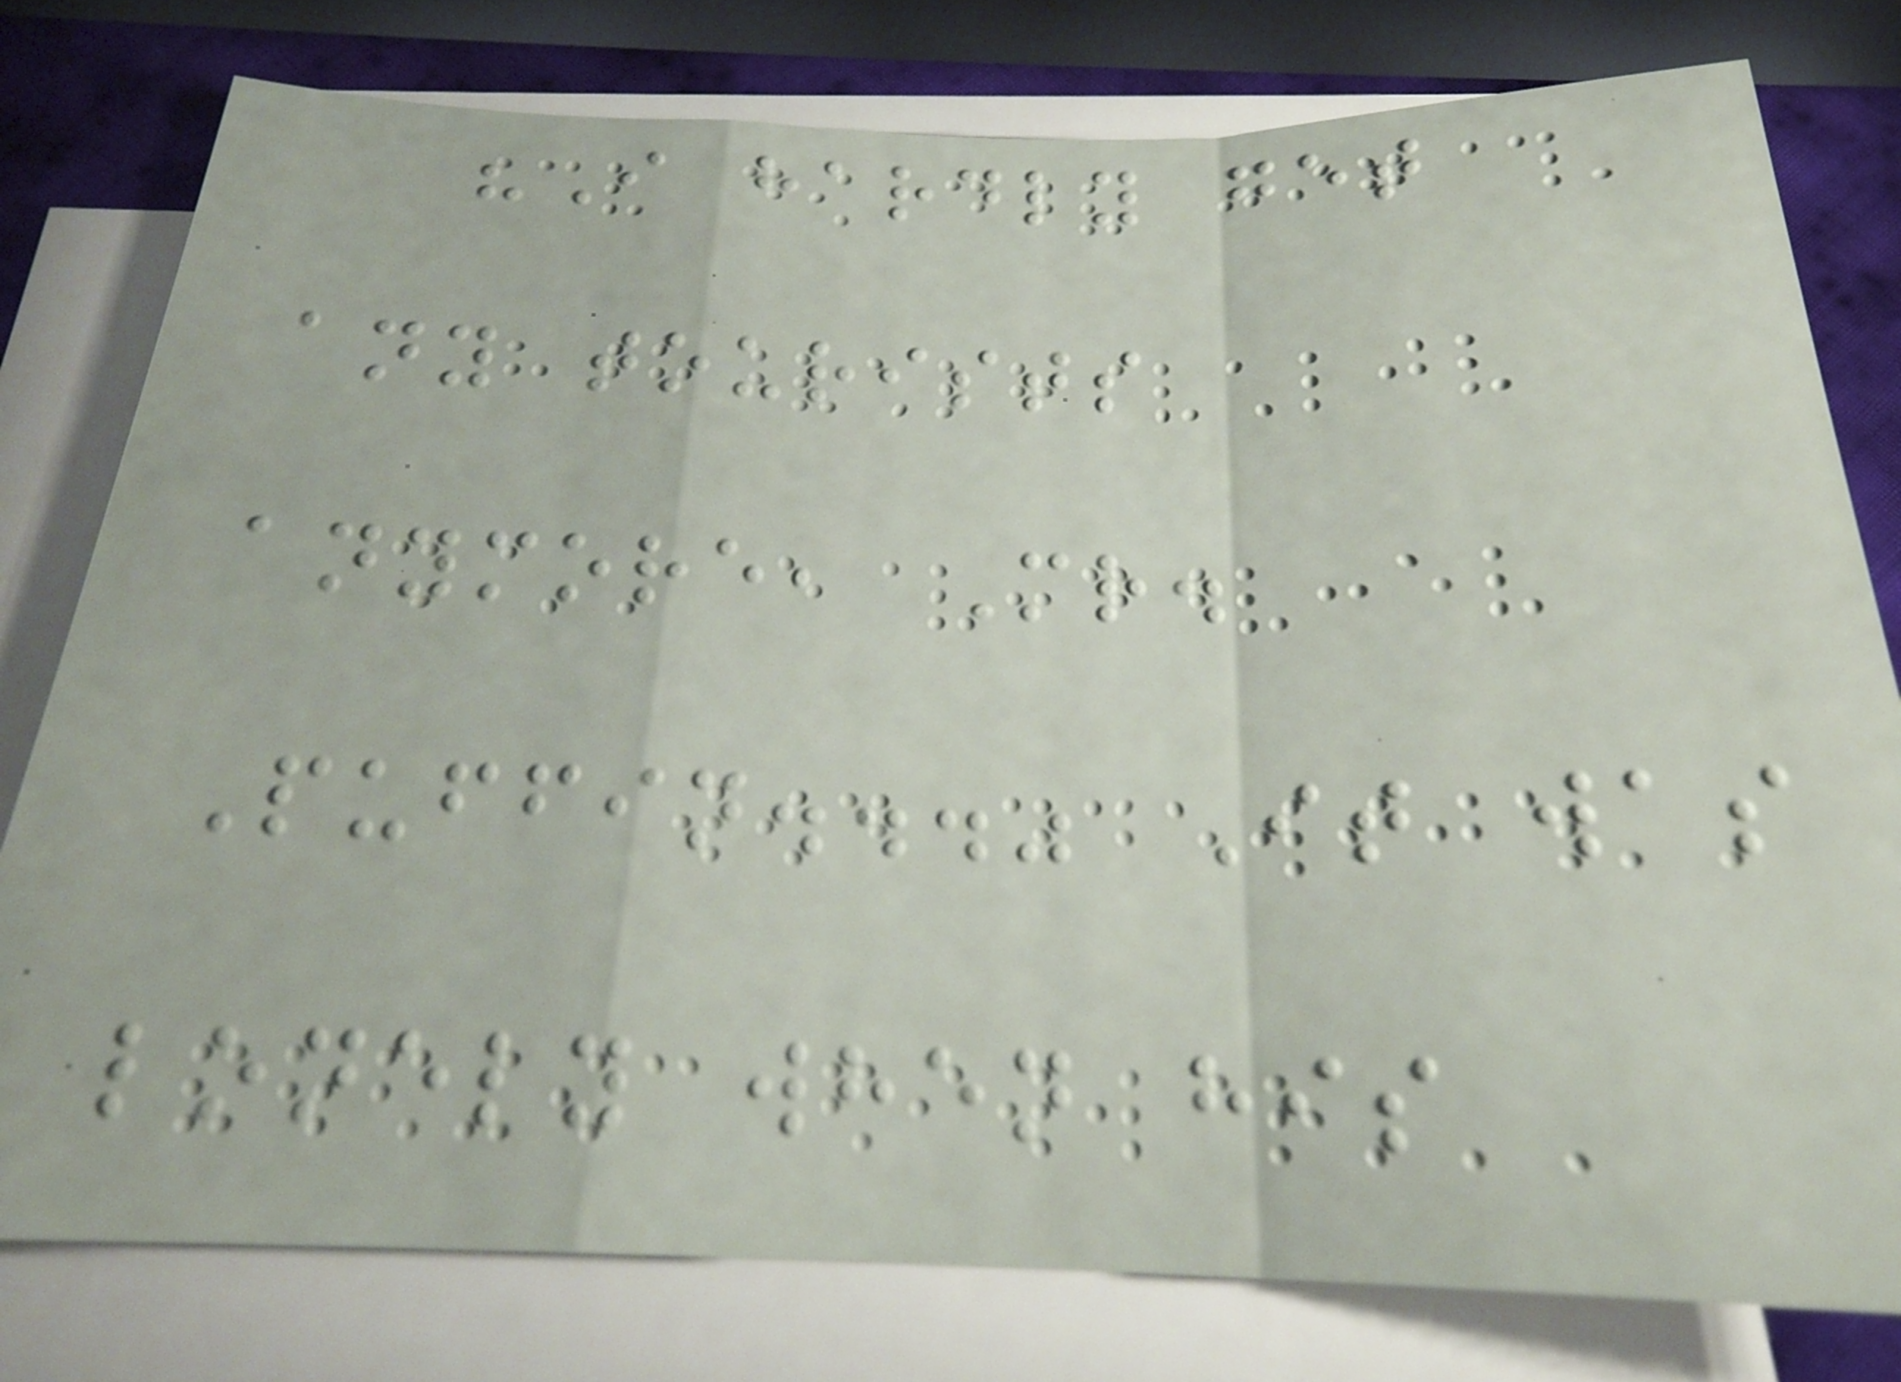"I hardly get
any tourists
anymore, Mr.
Puffin..." It was
lonely when his
